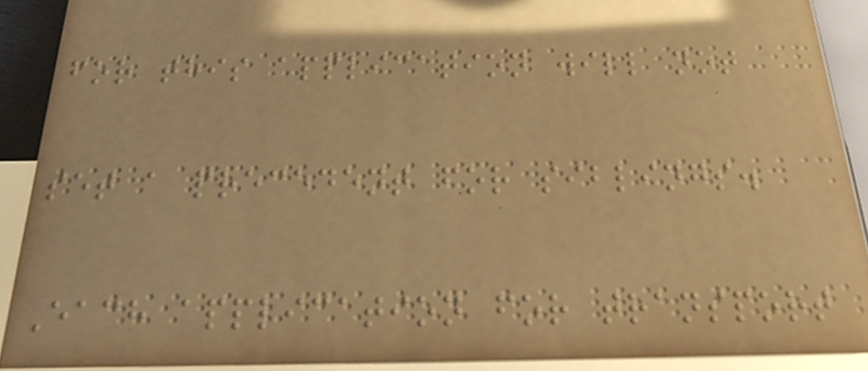for this application will not
set a precedent for siblings.
Each application for transport
